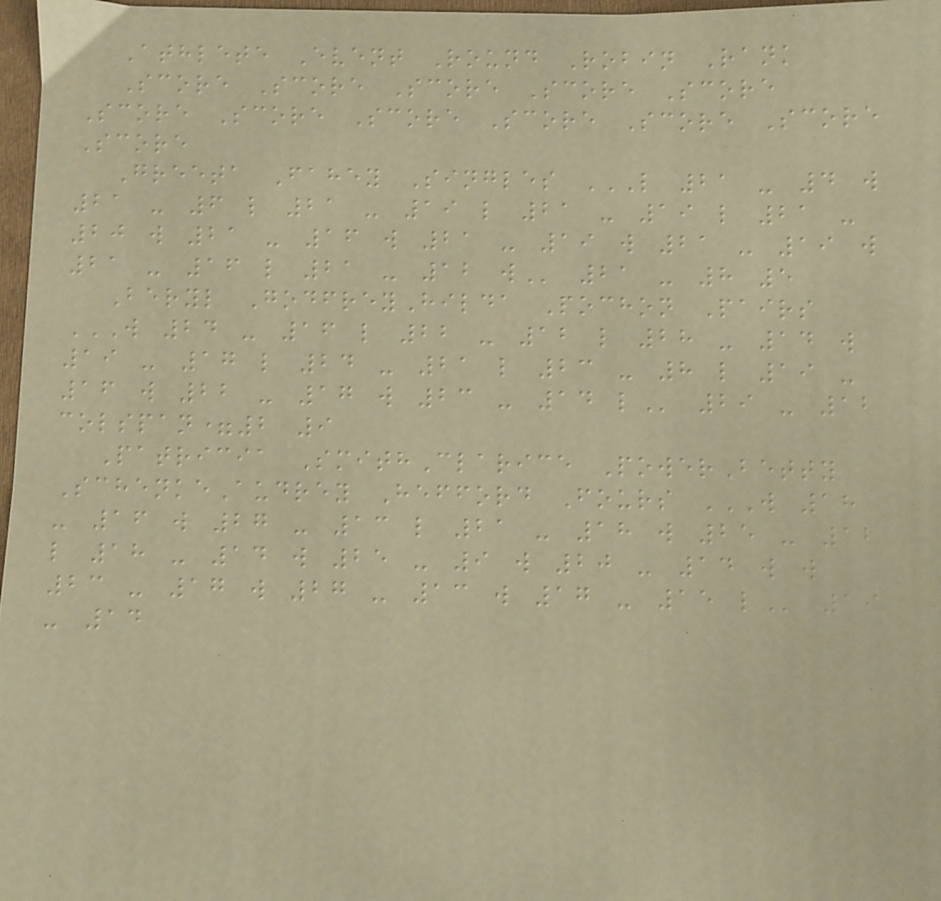Athlete Event Round Robin Rank
Score Score Score Score Score
Score Score Score Score Score Score
Score
Greeta Fahey Singles L 21 - 4 W
21 - 6 L 21 - 19 L 21 - 19 L 21 -
20 W 21 - 16 W 21 - 19 W 21 - 19 W
21 - 16 L 21 - 12 W 21 - 8 5
Beryl GodfreyHilda Pochon Pairs
W 24 - 16 L 22 - 12 L 28 - 14 W
19 - 17 L 24 - 21 L 23 - 8 L 19 -
16 W 22 - 17 W 23 - 14 L 29 - 12
colspan=2 9
Patricia SmithClarice PowerBetty
SchenkeAudrey Hefford Fours W 18
- 16 W 27 - 13 L 21 - 18 W 25 - 12
L 18 - 14 W 25 - 9 W 20 - 14 W W
23 - 17 W 27 - 13 W 17 - 15 L 19
- 14
